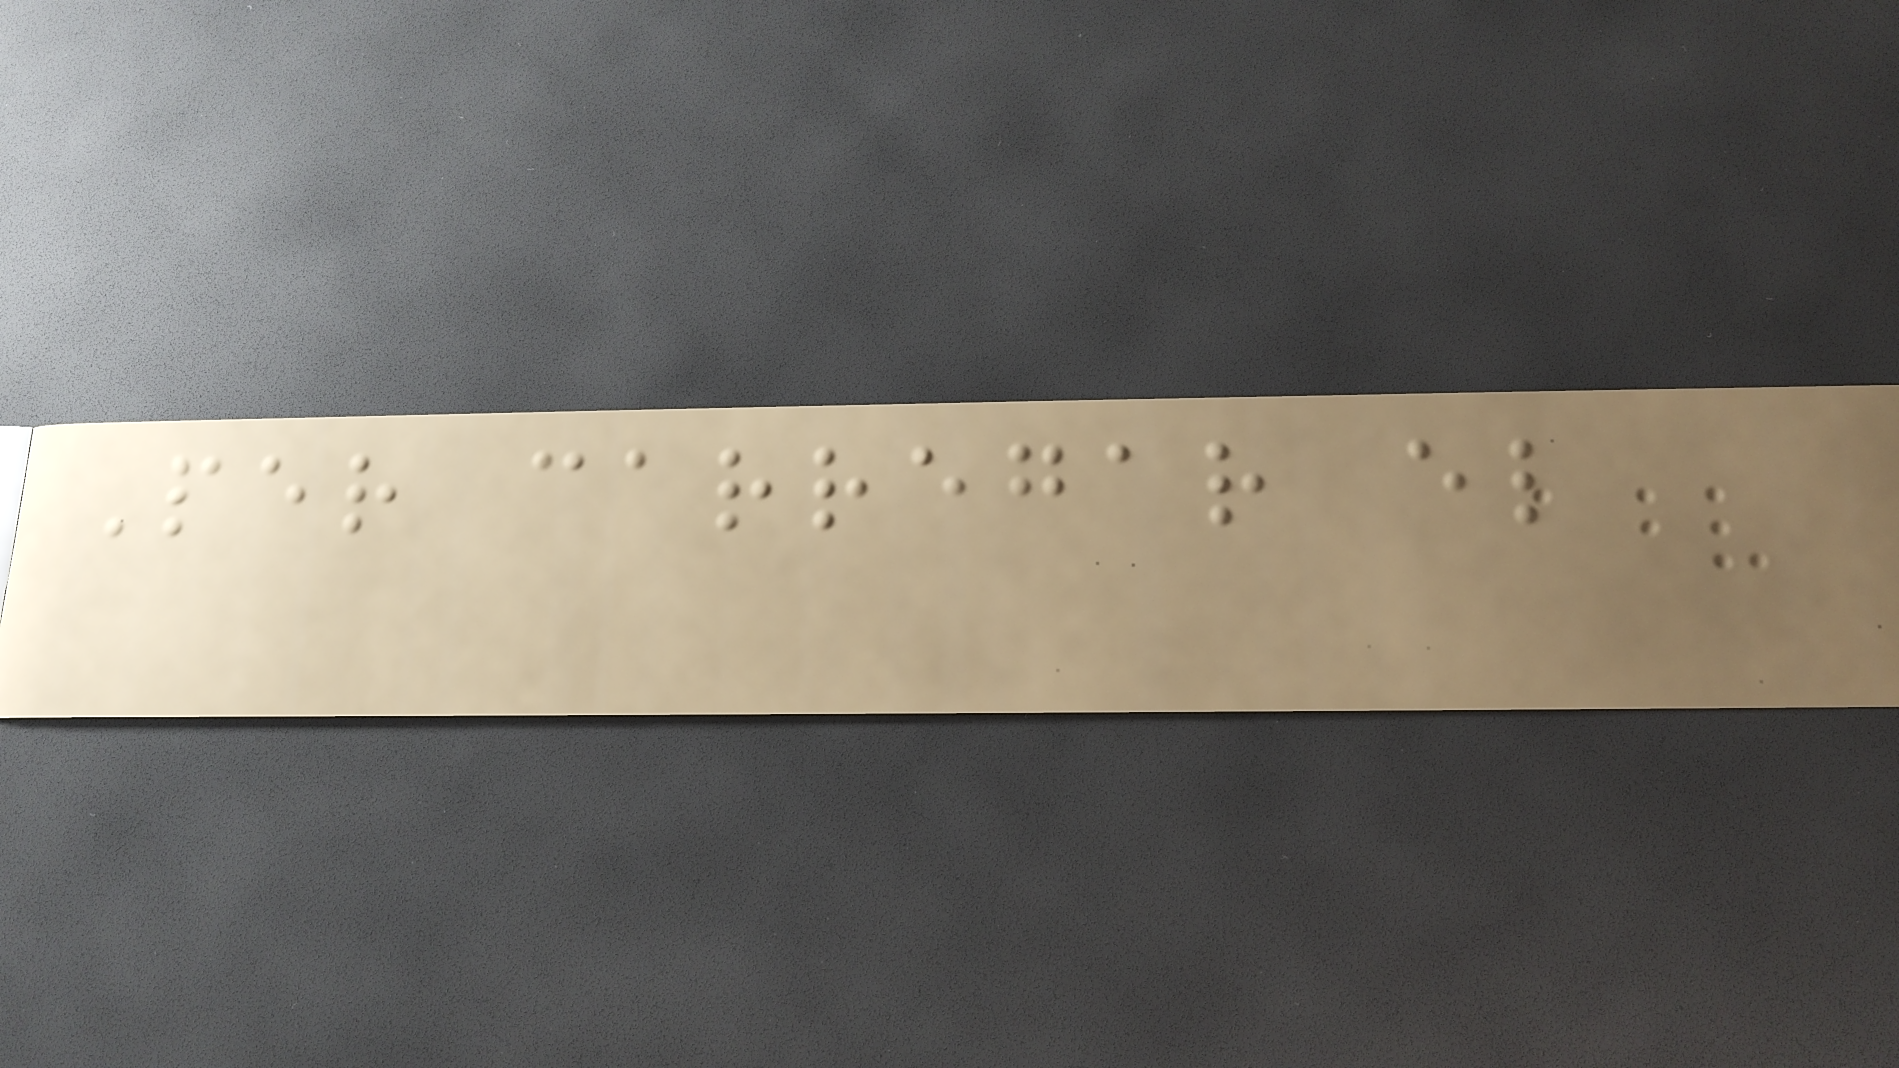Per carregar el
